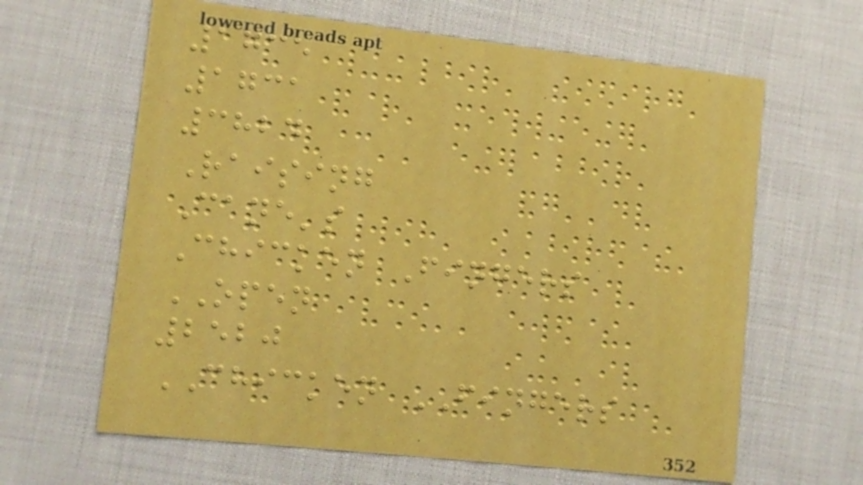1735
1731
3824
Raising
Cane's
Chicken Fingers
OPEN
2520
CHICKEN FINGERS
